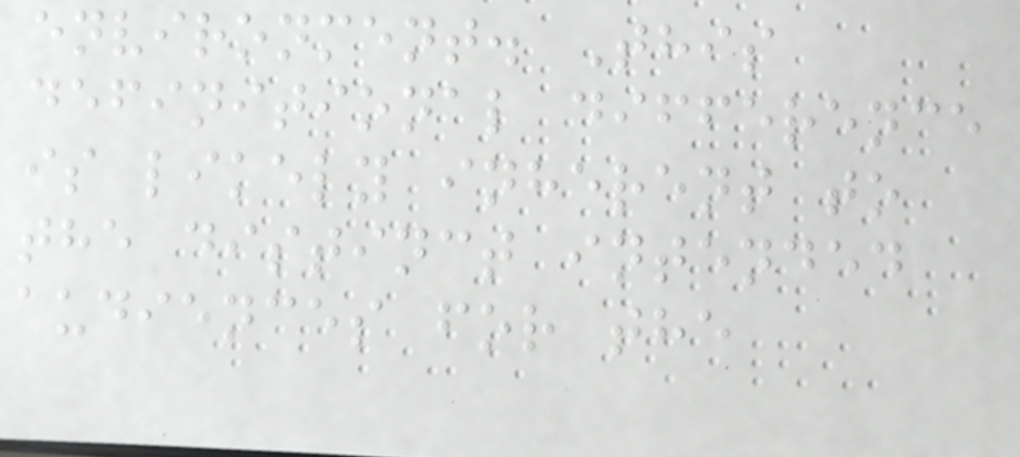environment. This
definitional difference
is likely inherent to
the distinct intended
audiences for the
